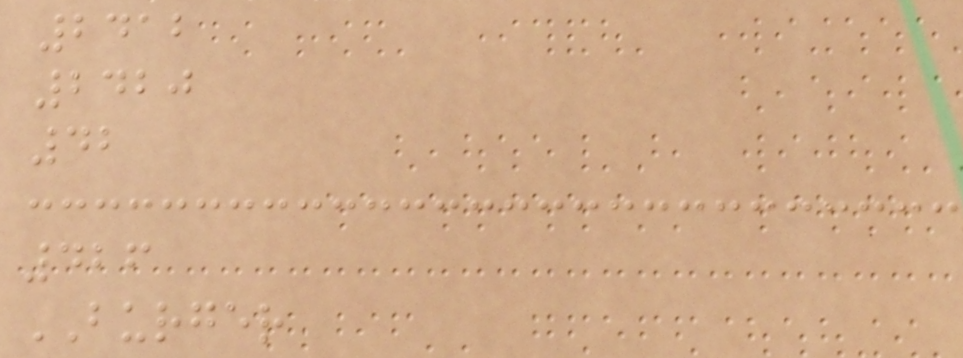2412
2420
42
426
BURGER
